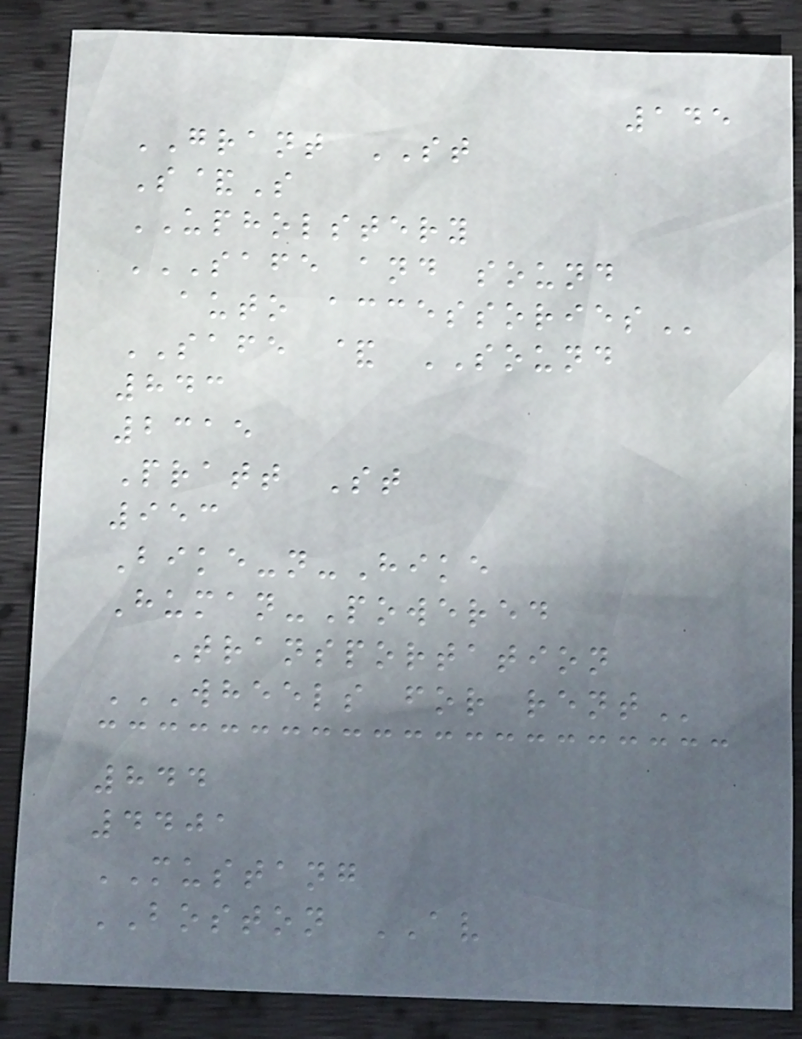145
GRANT ST
S&S
UPHOLSTERY
SAFE AND SOUND
AUTO ACCESSORIES
SAFE & SOUND
843
2315
Pratt St
953
Bike-n-Hike
Human-Powered
Transportation
WHEELS FOR RENT
844
4401
MUSTANG
BOSTON AV
